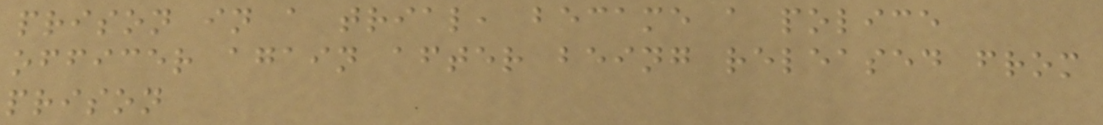prison in a trial, became a police
officer again after being released from
prison
